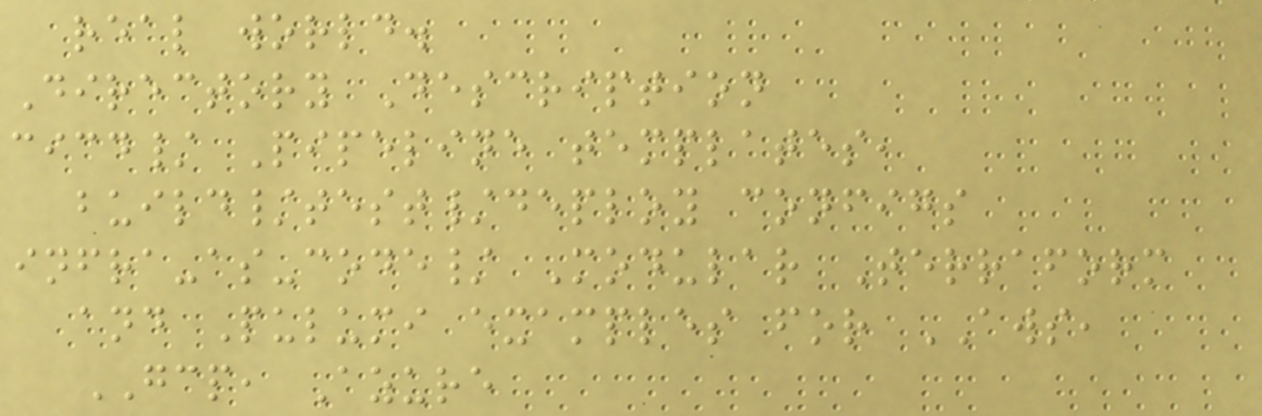real world.
Directory Description
cicd/ Pipeline templates,
build/test/deploy configs
infra-as-code/ Modular Terraform
and Pulumi examples for AWS,
GCP, Azure
